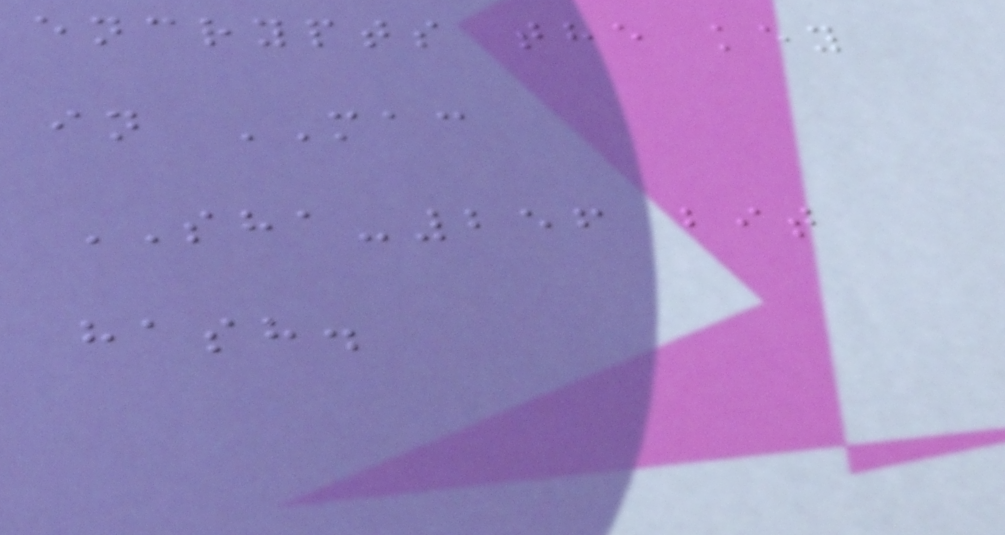encrypts the key
in MAC
SHA-256 bit
hash.
